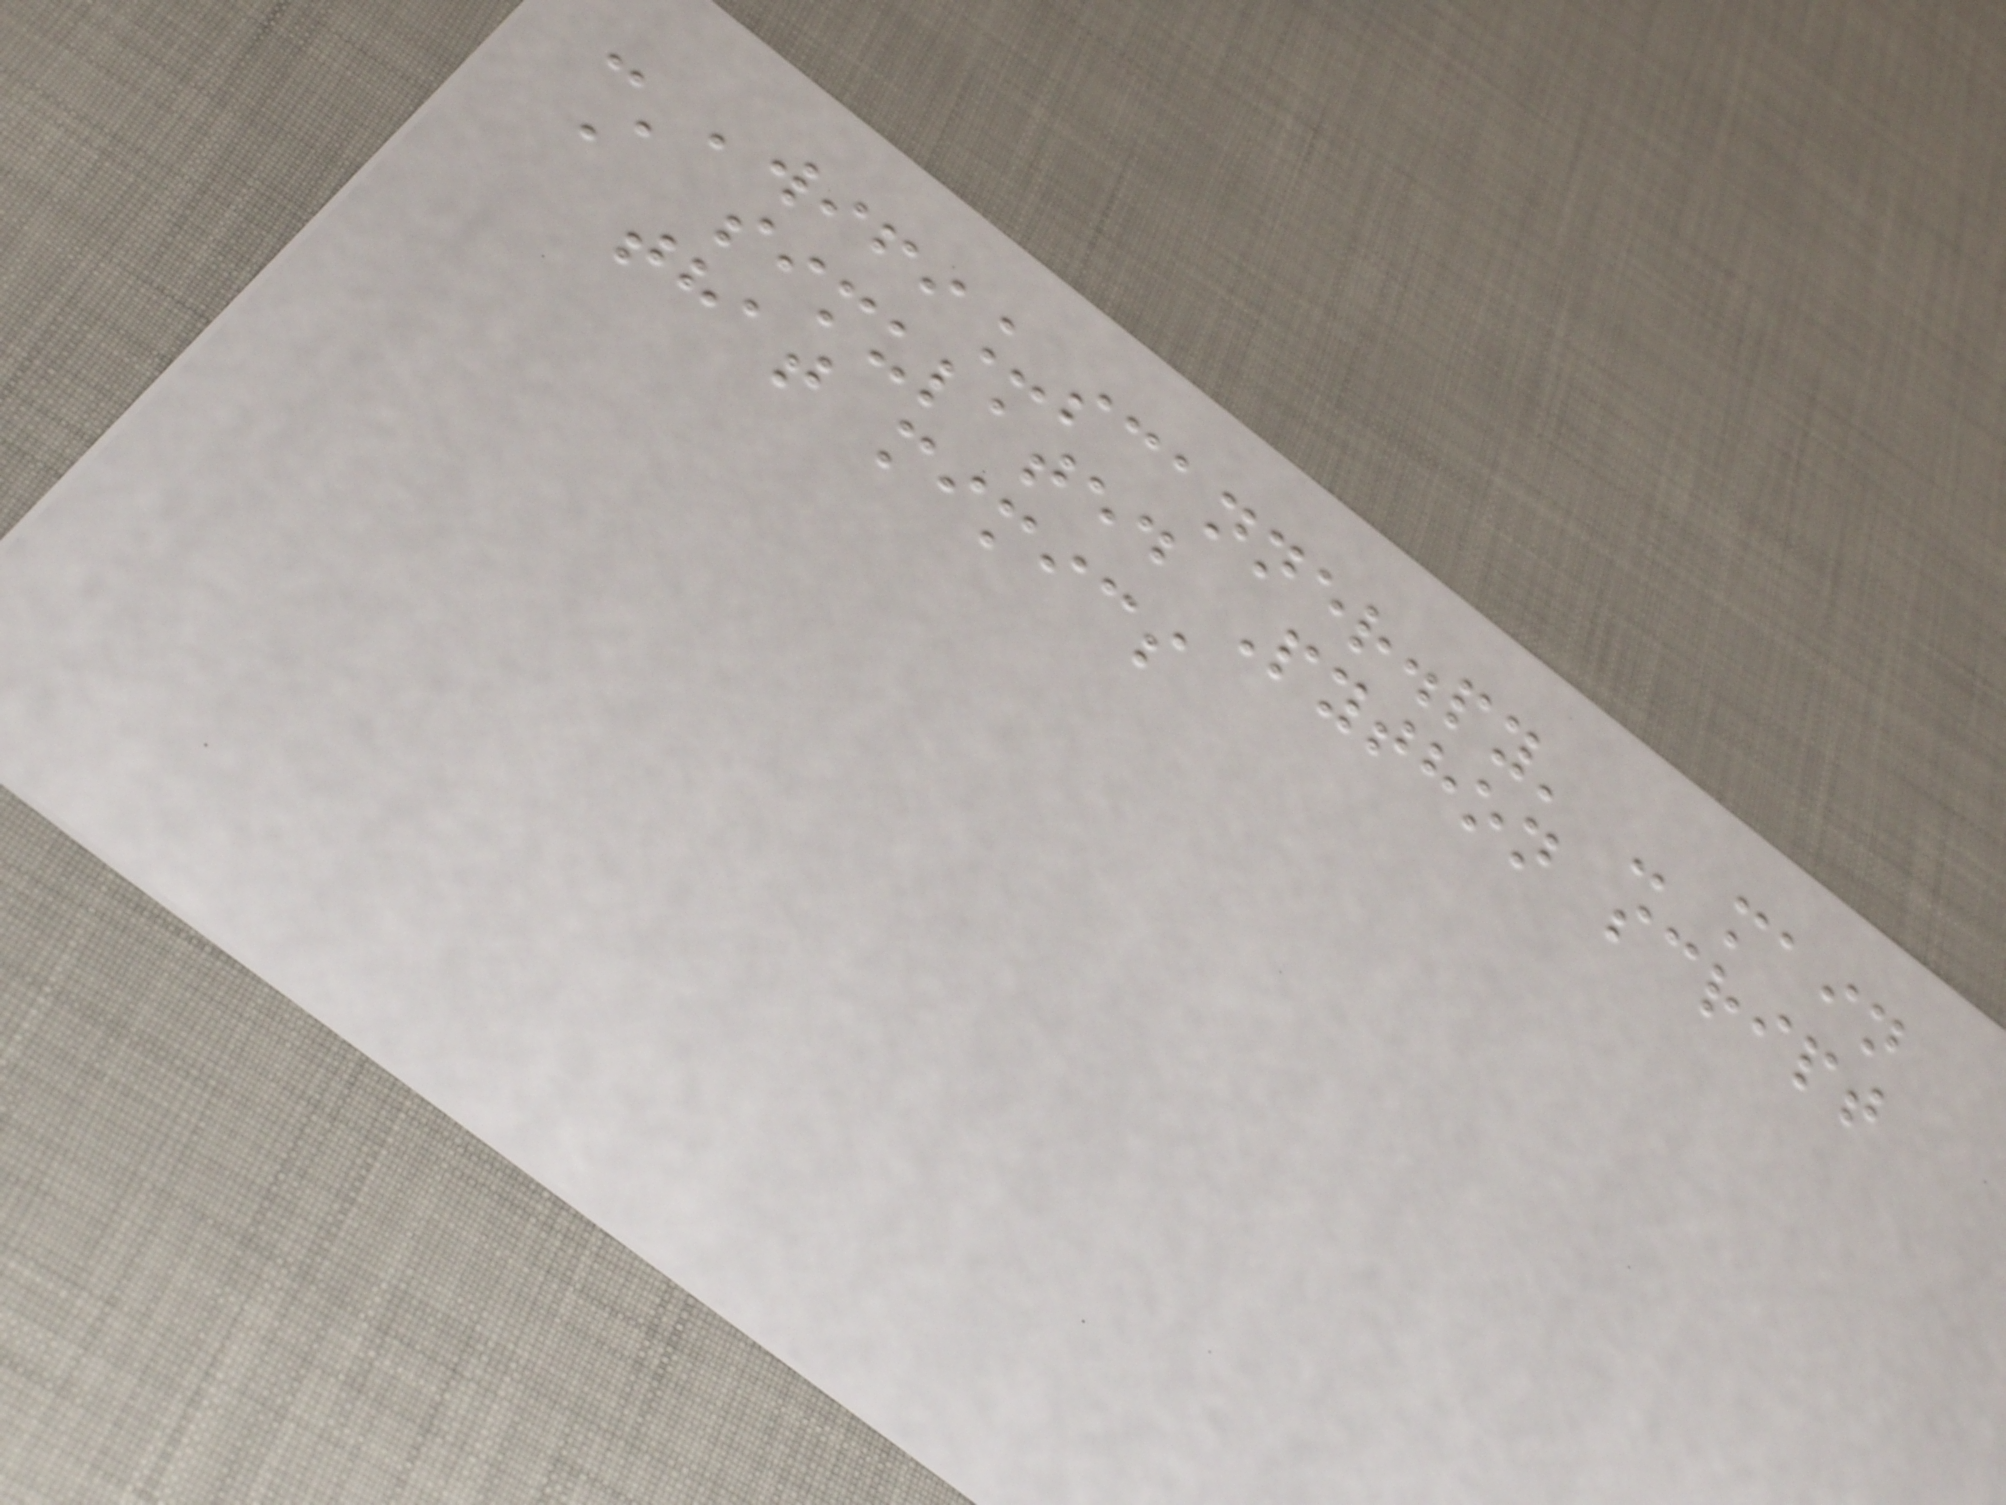- 'wifi_scanner.py' - main
A simulated Python script
that mimics
